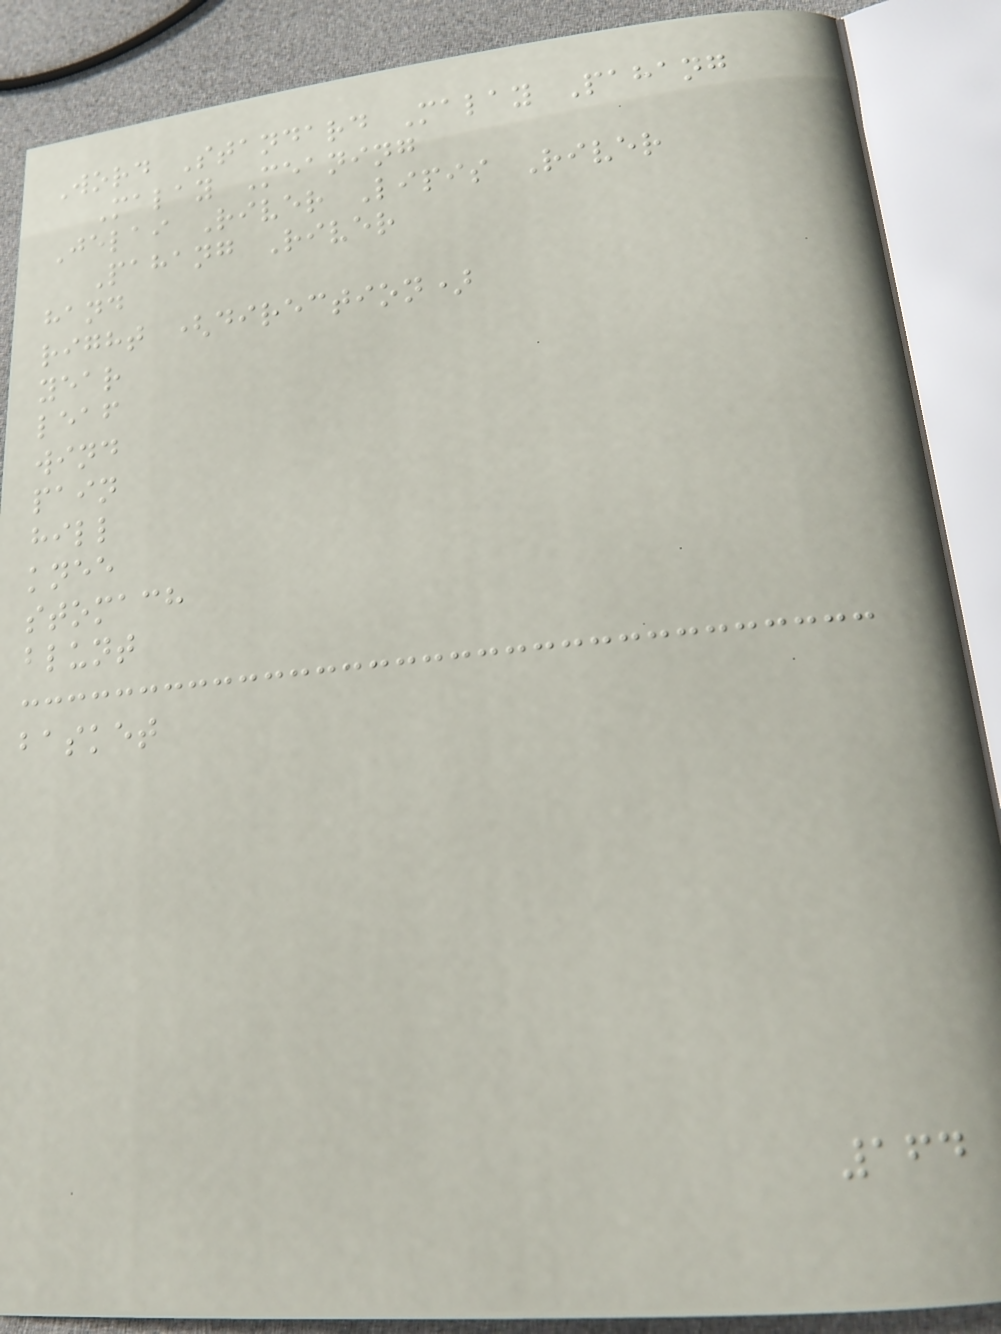Word Standard Malay Pahang
Malay Meaning
Jelai River Lipis River
Pahang River
hand
right (direction)
year
leaf
wind
pain
hill
knee
stomach
blunt
basket
164
